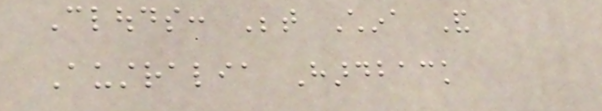Clouds: Between China And
Australia Hardback
